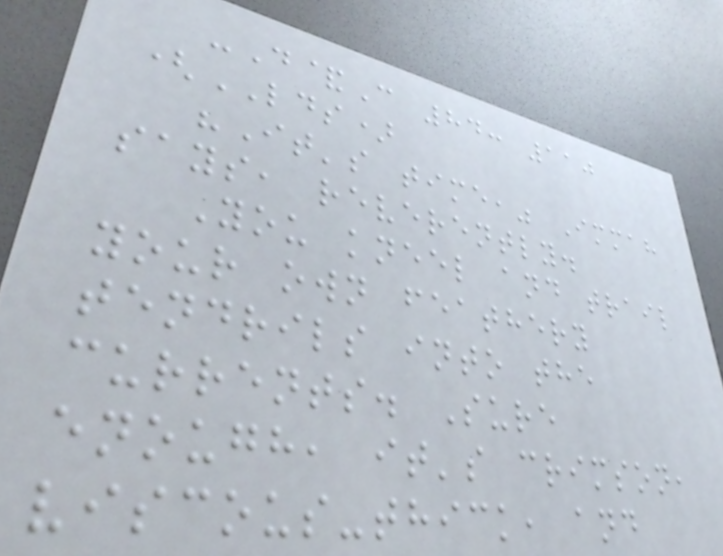-D&C 84: 110
(LDS)
"It's time," Immah
says, reverently.
You kneel and trail
your own feathery
tendrils into the
currents. Sure
enough, it's crimson,
viscous-thick, and
